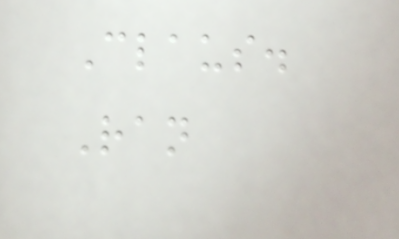Claus.
Ran
